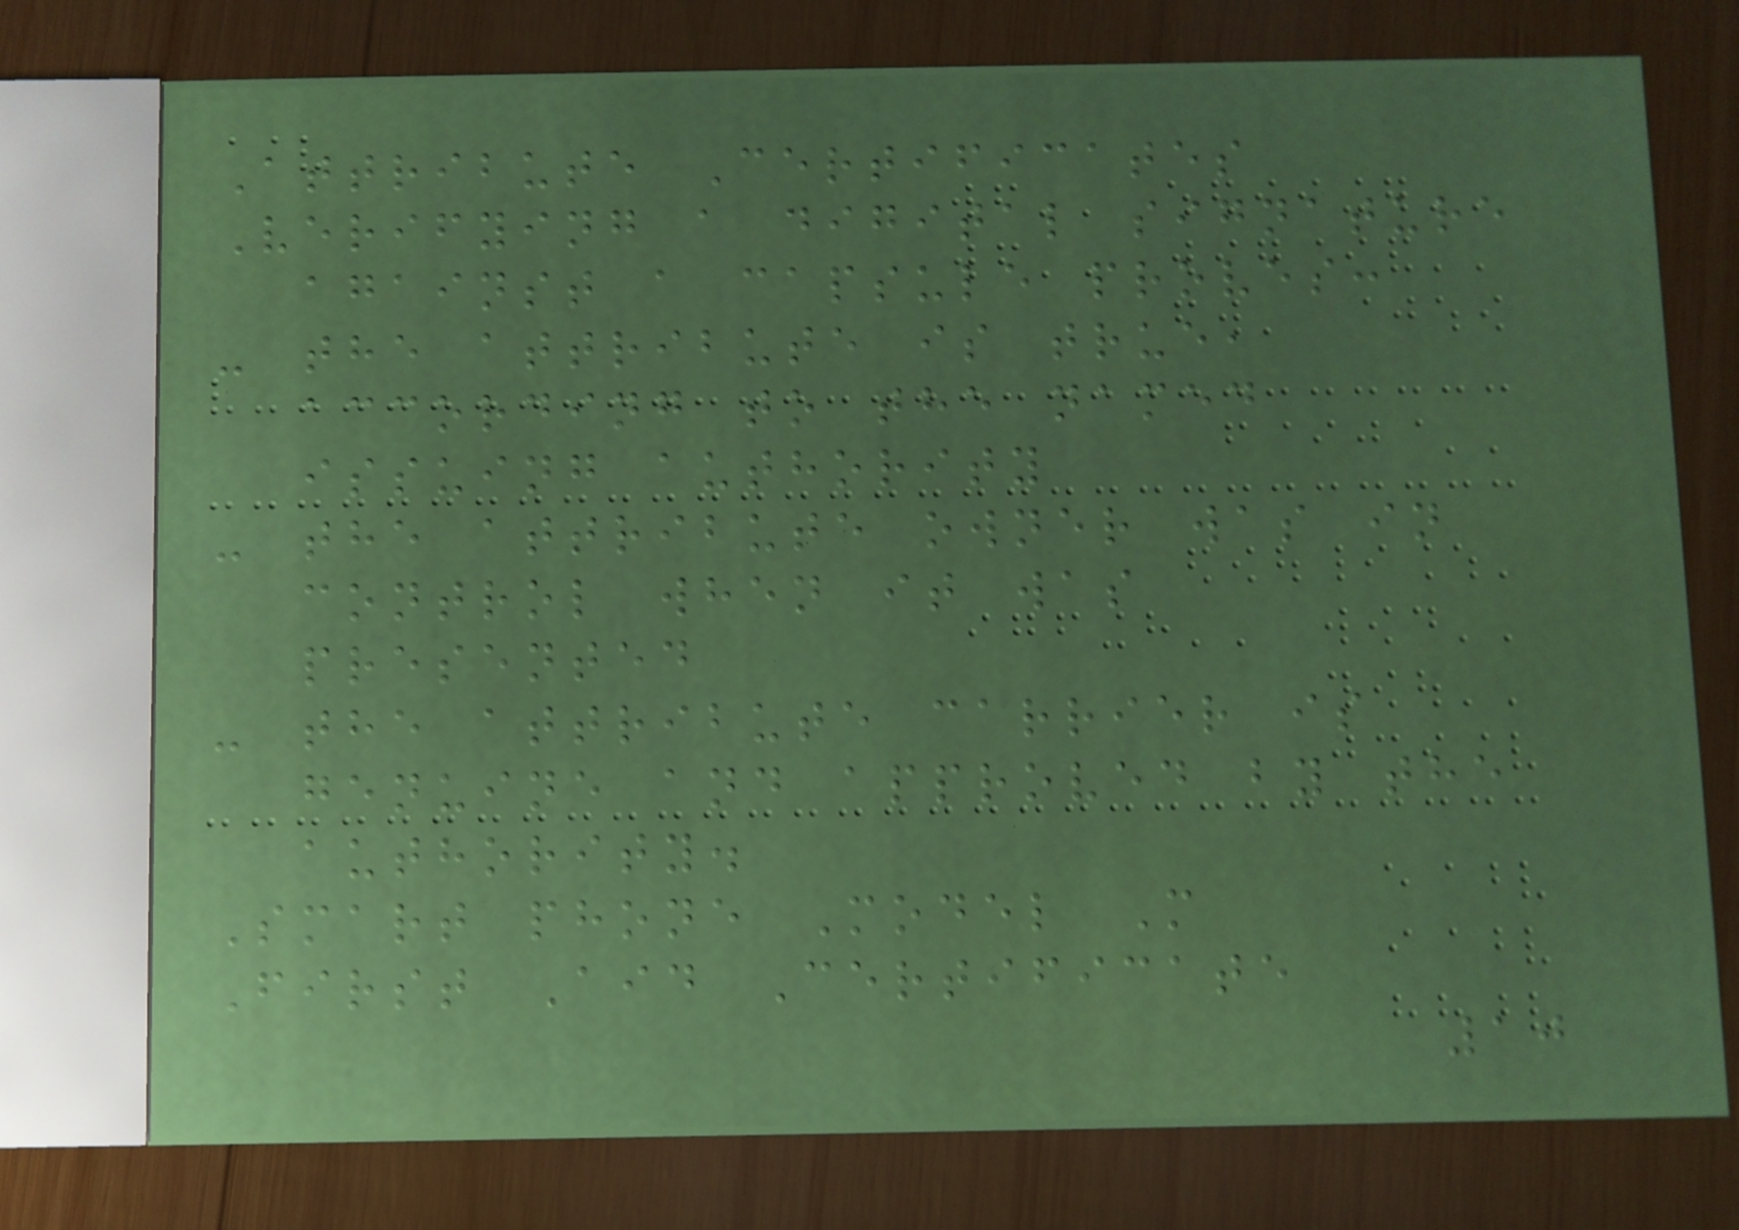Attribute Certificates
Verifying a digital signature
against a capsule proves:
- the attribute is true,
according to the named
issuing authority
- the attribute owner was in
control when it was
presented
- the attribute carrier is
genuine and approved by the
authority.
Smart phone Model M
First Aid Certificate
10
